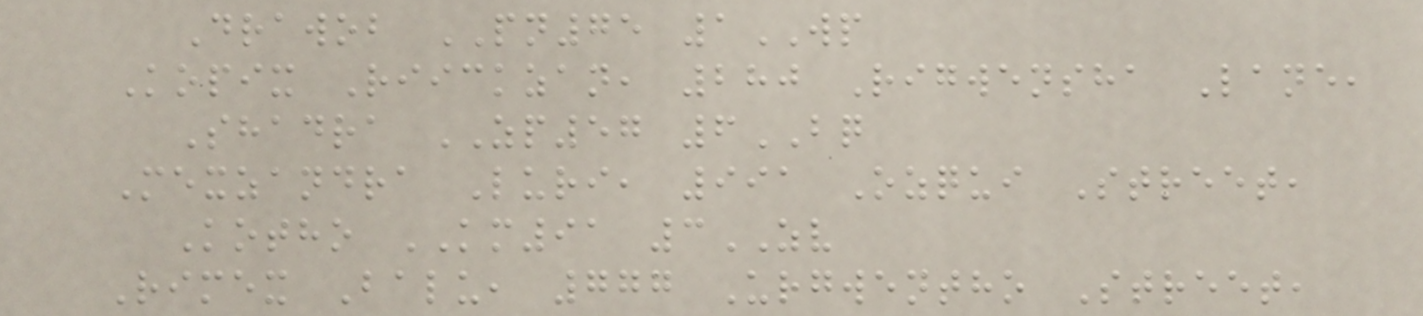Drawob PN75 1WP
Kopix Riickzan, 280 Rigwensha Lane,
Shadra ZP57 6BQ
Mexzandra Luri, 991 Ozqui Street,
Kotho KM91 3ZV
Rimex Balu, 777 Urgwentho Street,
